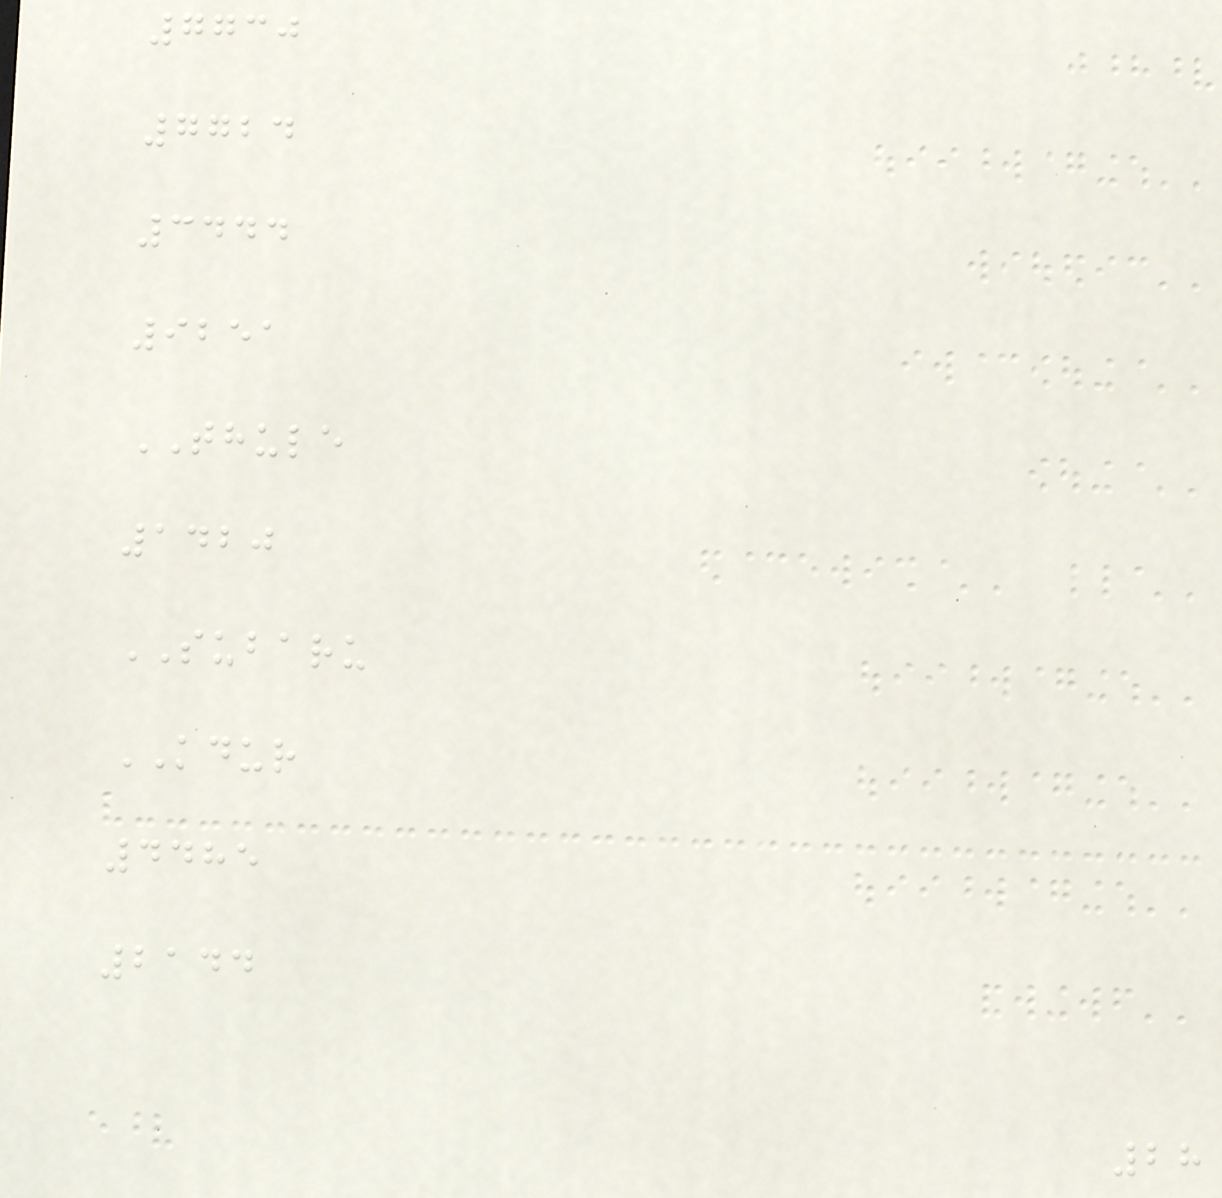7730
7724
3444
9251
THULE
1420
SUBARU
KDUR
4485
2144
28
